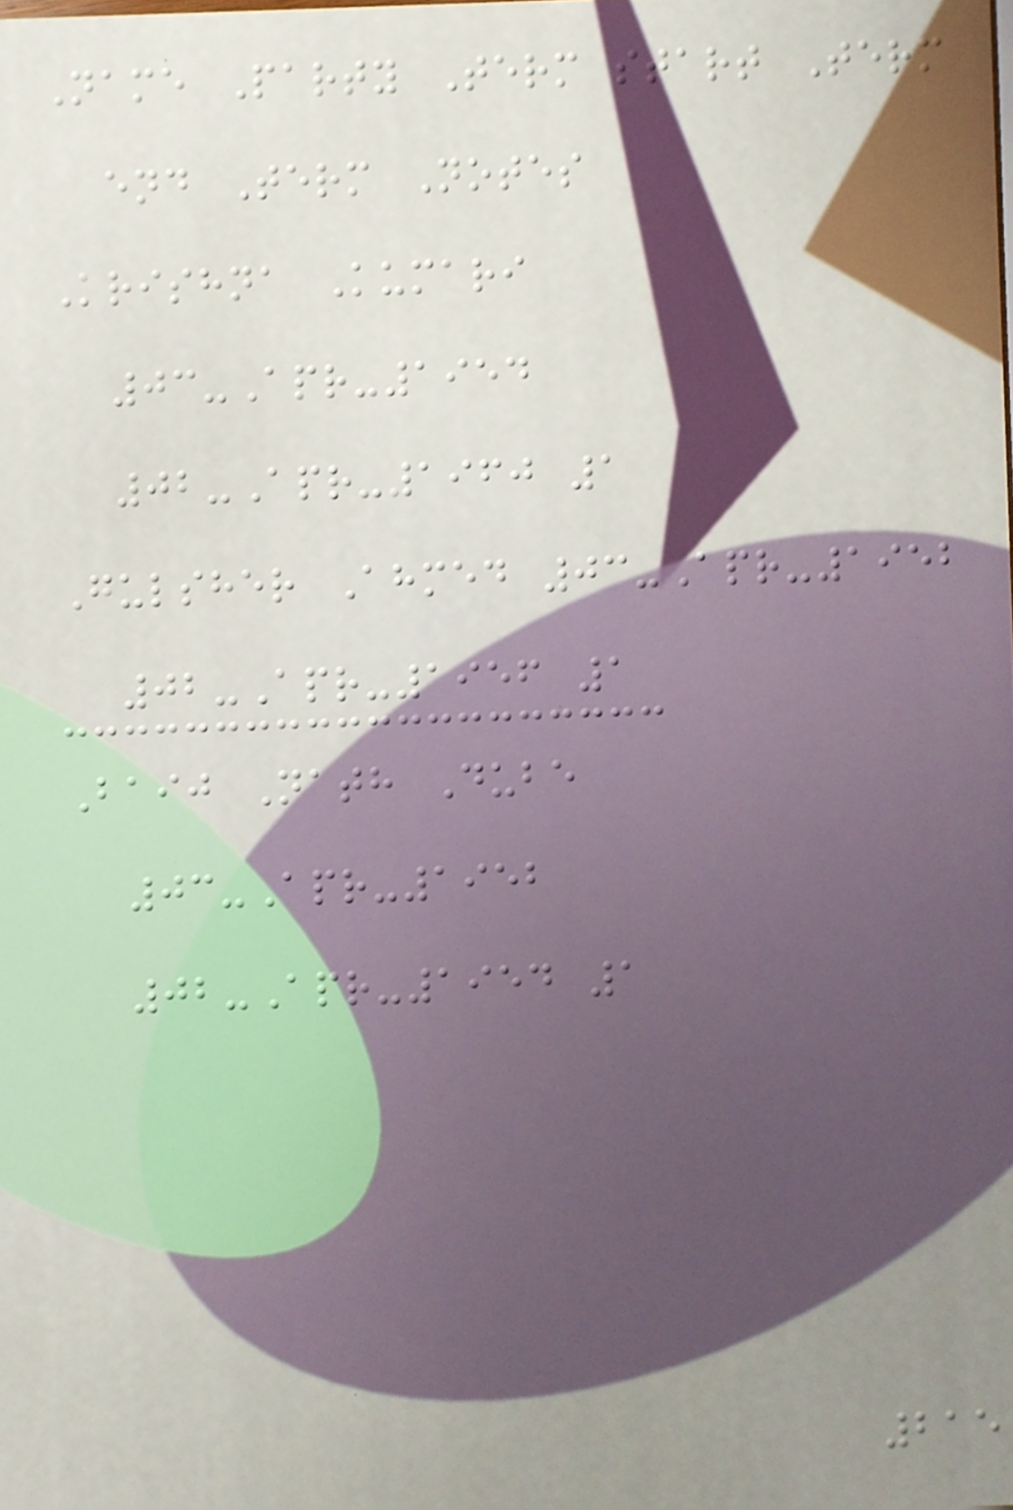Name Party Term start Term
end Term Notes
Krishna Kumari
03-Apr-1954
02-Apr-1960 1
Gulsher Ahmed 03-Apr-1952
02-Apr-1956 1
Baij Nath Dube
03-Apr-1952
02-Apr-1954 1
215
